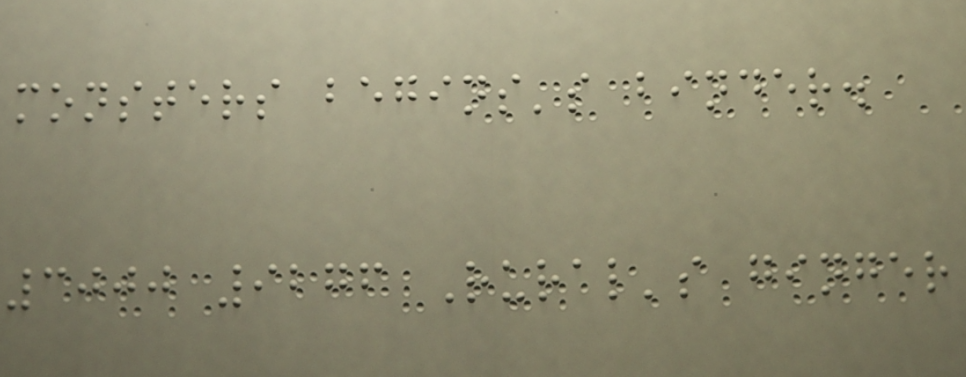monsters begins's binder.
3000 9276 Rural's ginger
